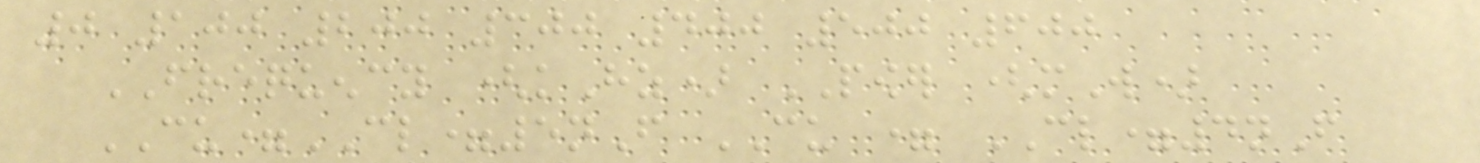0 100 200 300 400 500 600
FREQUENCY (kHz) POWER (mW)
CU=CL=5nF CU = CL=4nF
